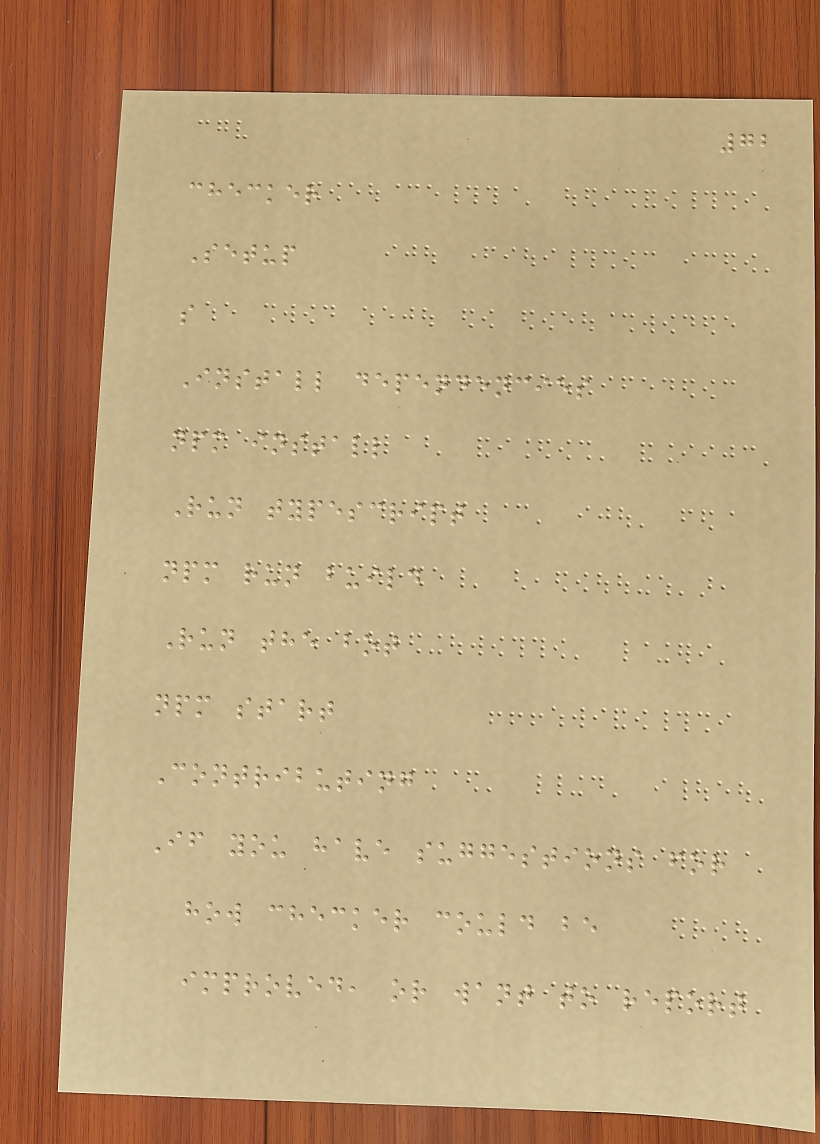72
checker
Setup
s
Install dependencies
npm install
Run typescript
npm run build
Run the bot
npm start
Contributing
If you have suggestions for
how checker could be
improved, or want to report
